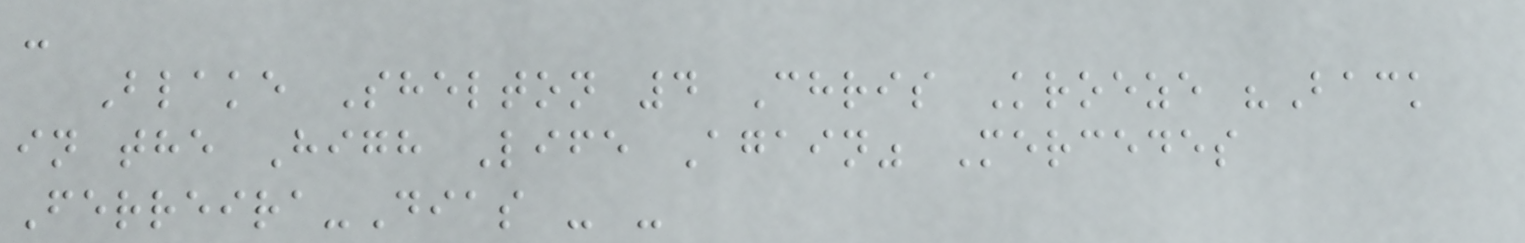-
Blake Shelton 4 Chris Kroeze "Back
in the High Life Again" Mercedes
Ferreira-Dias - -
